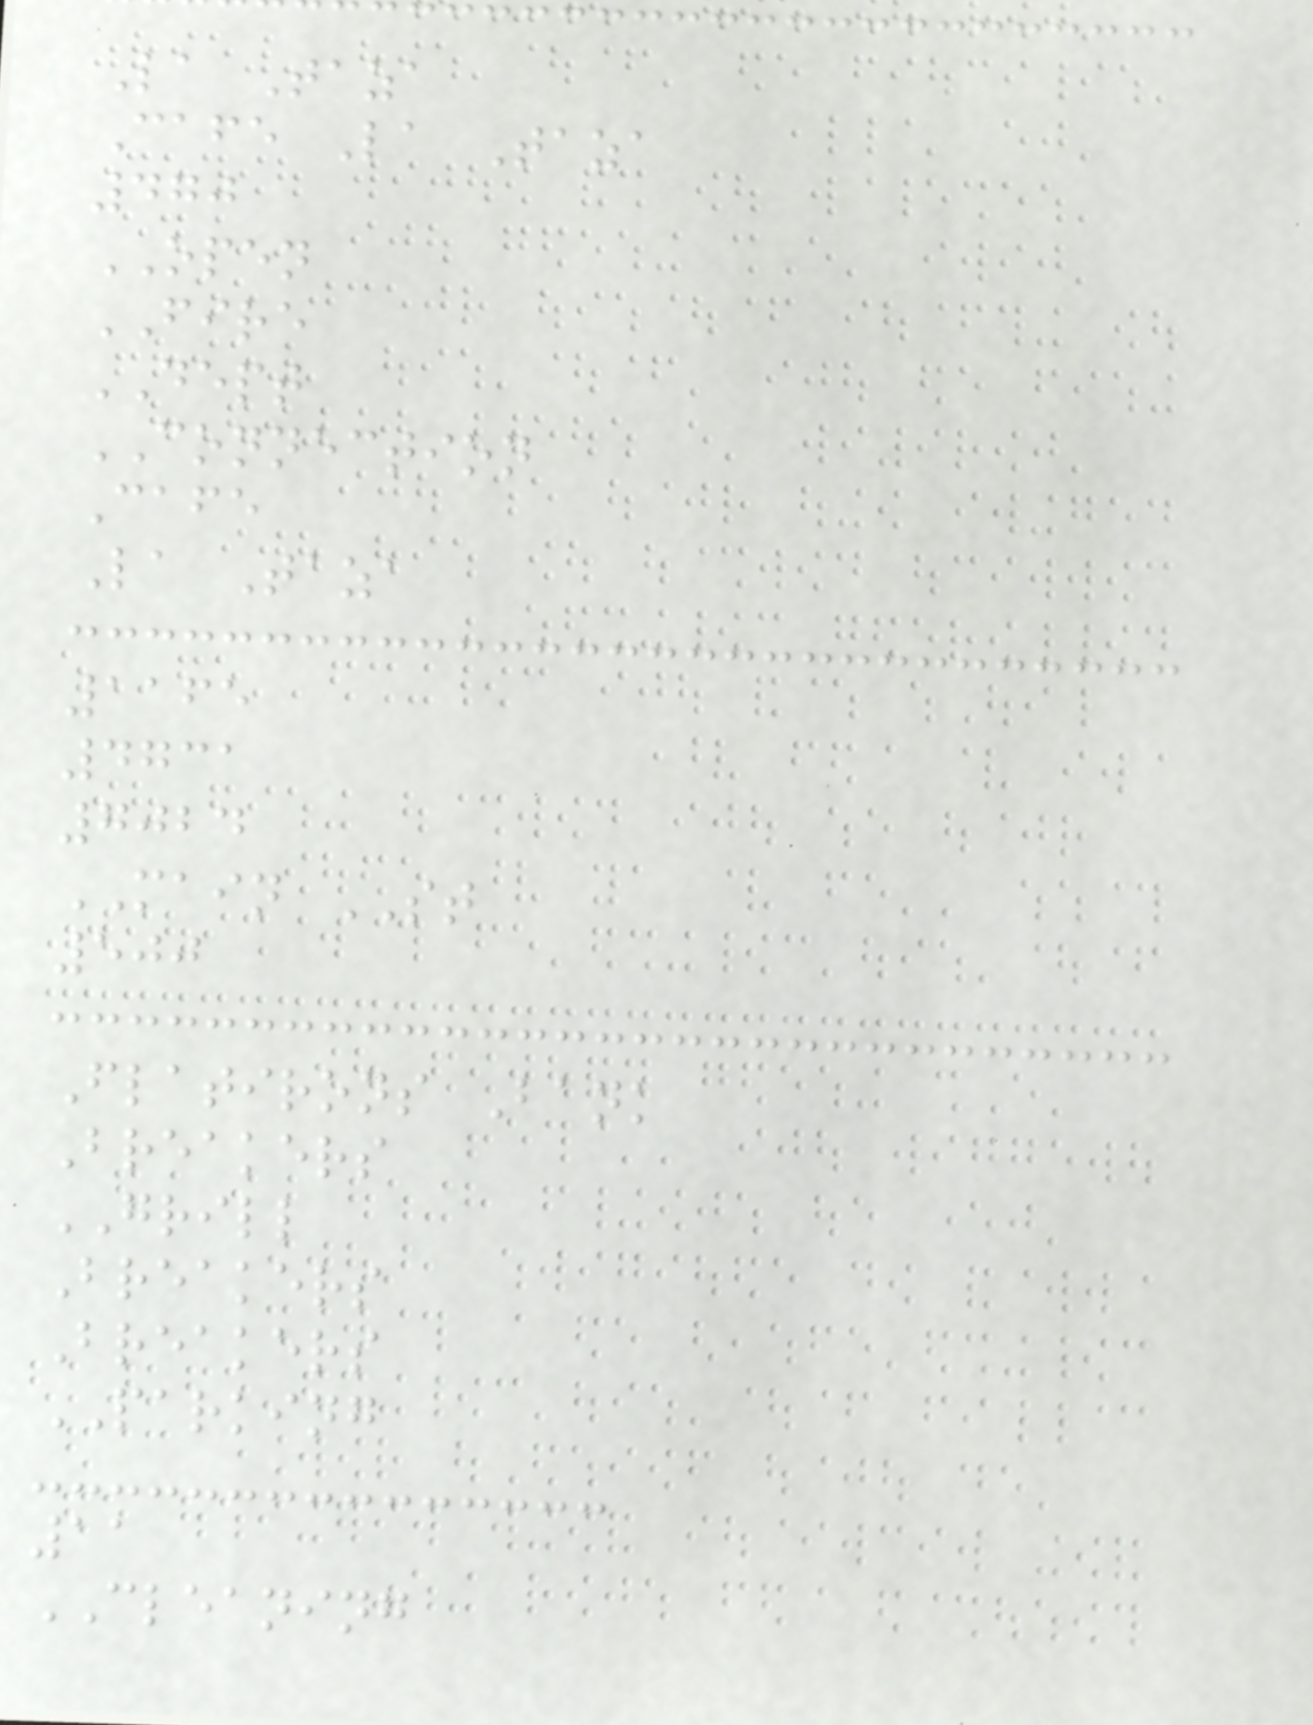La Taza
Cafe La Taza
470
OPEN
FIRE
DEPT
CONNECTION
Cafe
La Taza
1165
4731
7024
MAIN ST
500
Flatirons Bank
Breakers
GRILL
Breakers
Breakers
PARKING
11
CLEANING
